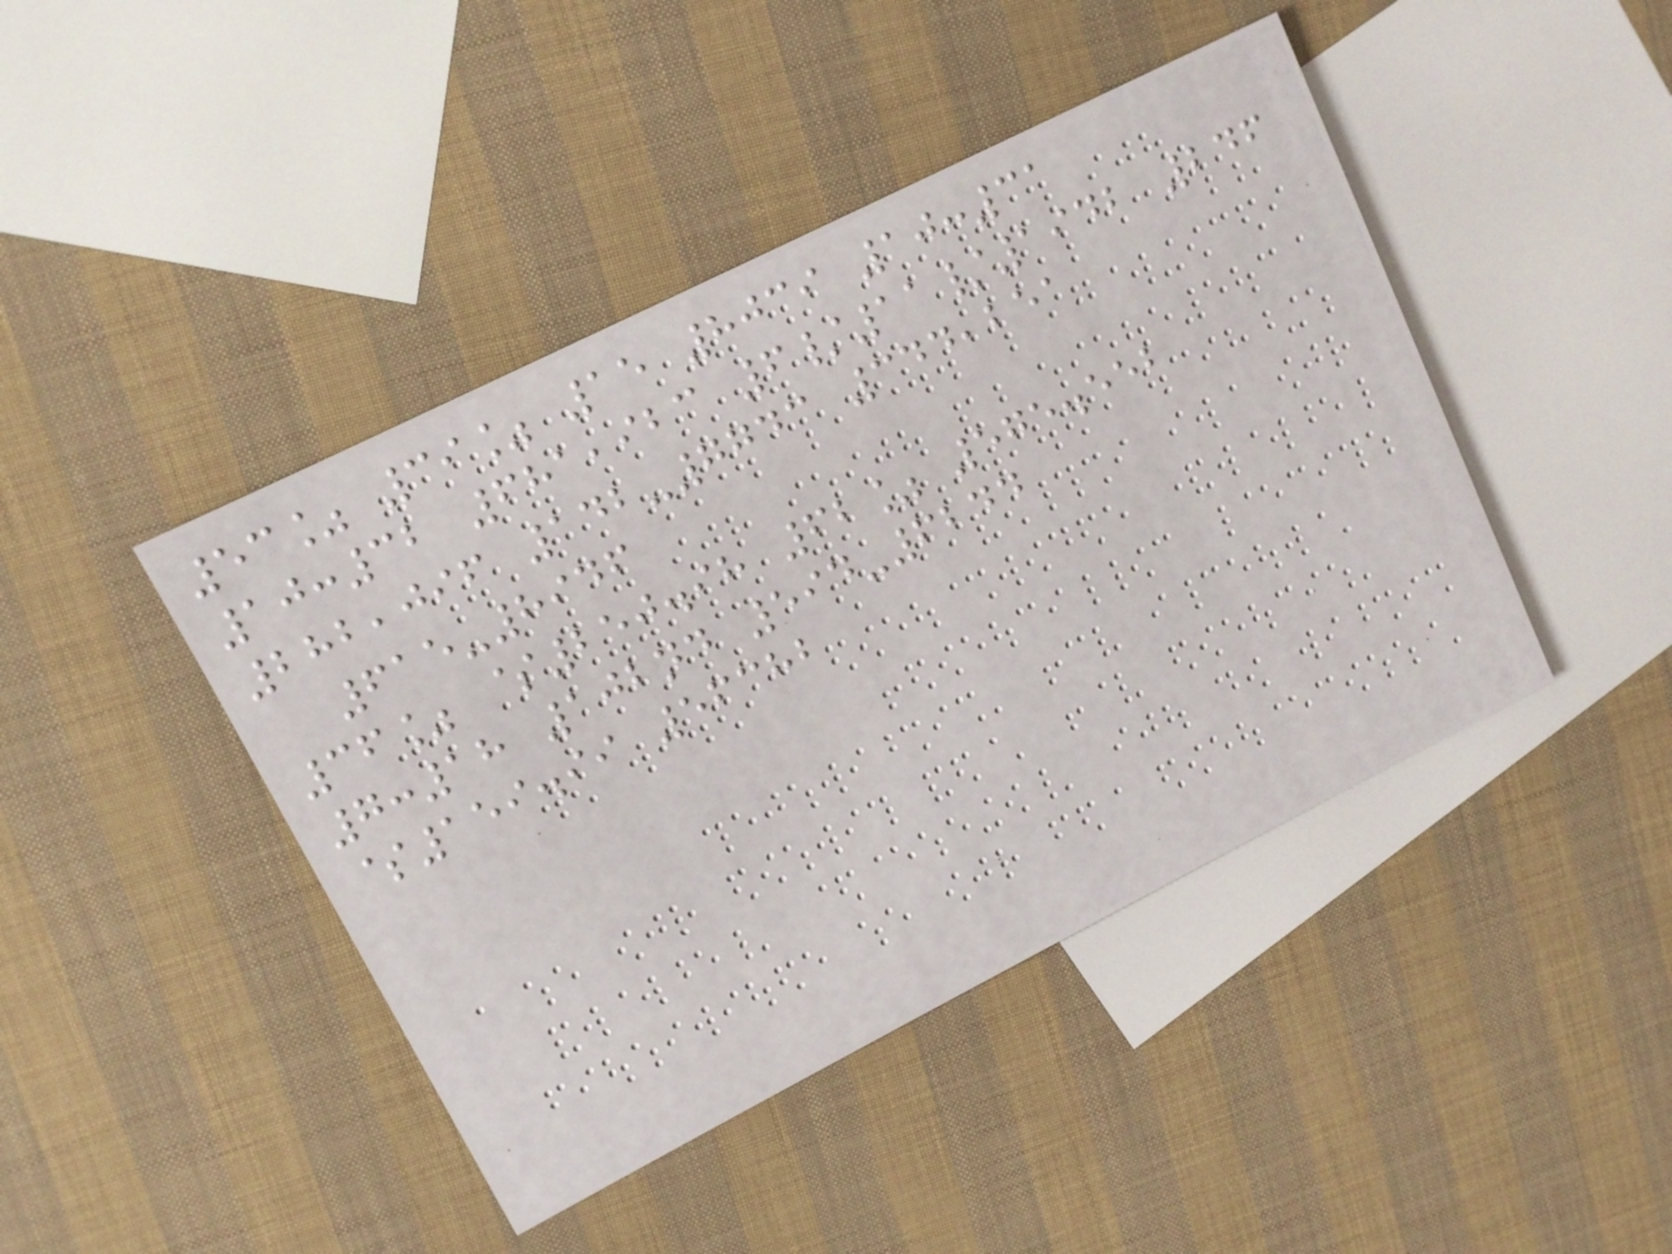53% 39% 15 8039 10:31
10:32 681,923 6/11/1942 246
282,096 142-7743 344,251
615-8946
36% $250.98 62% 575.552
7:18 102nd 594-6244
$159.99 56382
